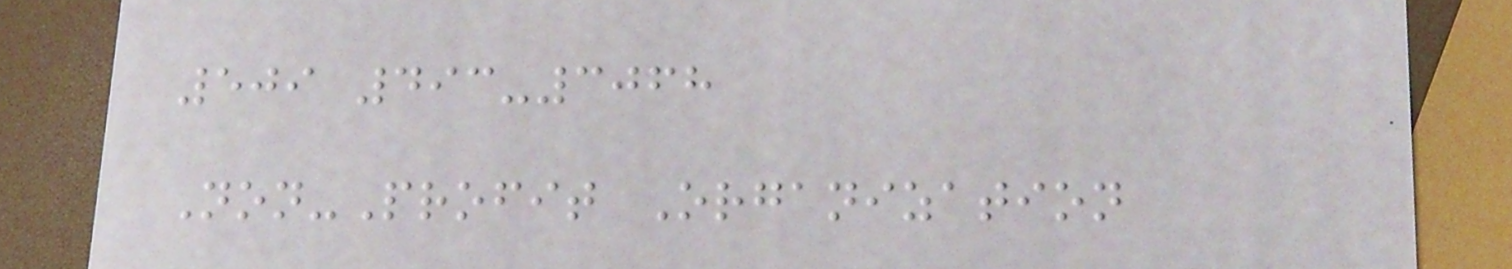509 493-3068
Non-Profit Organization
